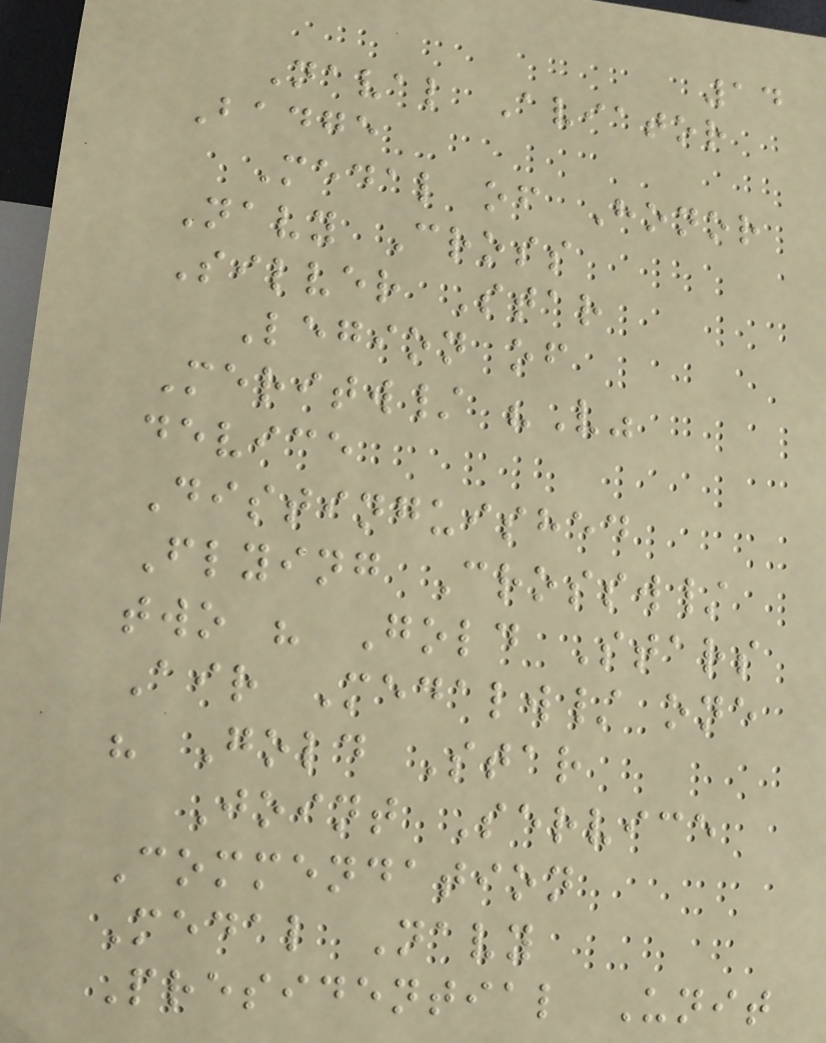14
Naval Aviator
Badge
Medal of Honor
Navy Cross
Silver Star
Legion of
Meritw/ "V"
device
Distinguished
Flying Crossw/
two " Gold Stars
Air Medalw/ one
" Gold Star
Joint Service
Commendation
Medal Navy
Presidential Unit
